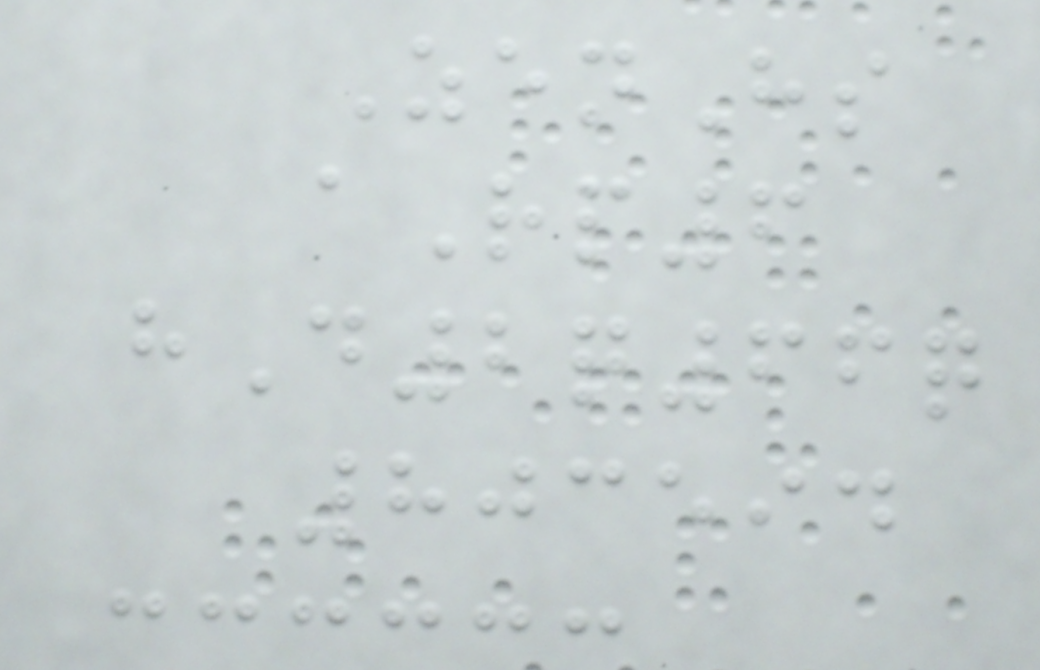ZenHs
aRp6
hD2q66q
803594
